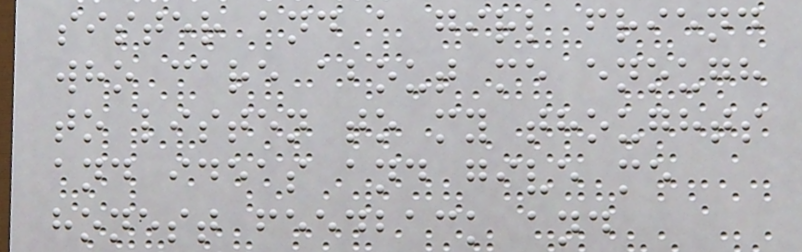sister and a girl friend
who care about me enough
to listen to my thoughts
and ideas and give me
honest feedback and
